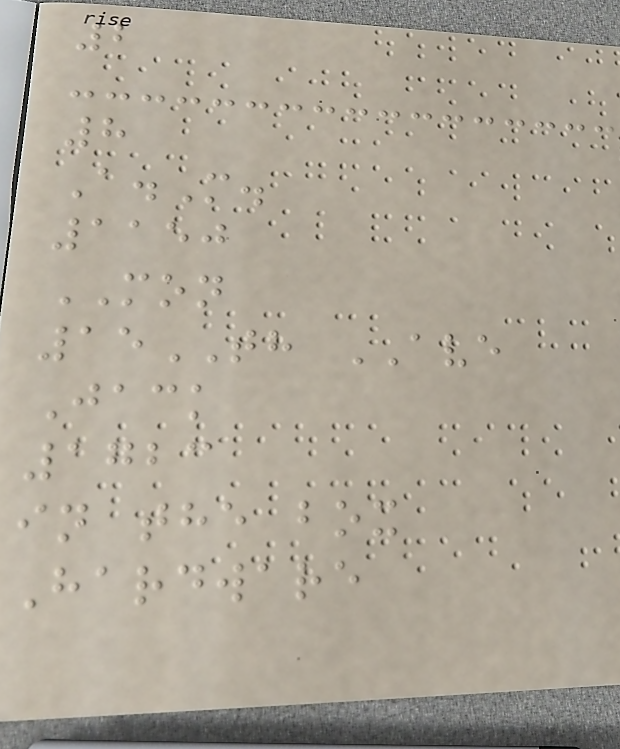2
8
A.M.
1150
MON
15TH AVE
Jack
1723
in the box
Hardware
